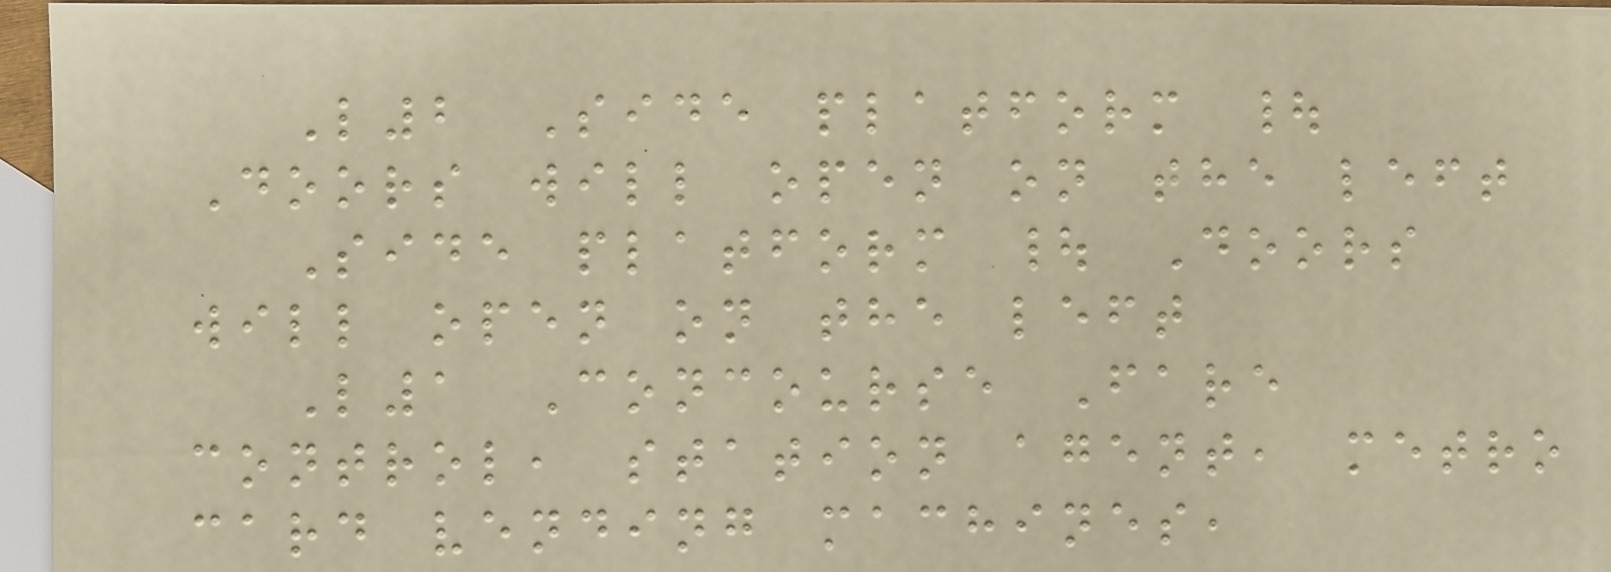L2 Side platform |
Doors will open on the left
Side platform | Doors
will open on the left
L1 Concourse Fare
control, station agent, metro
card vending machines,
